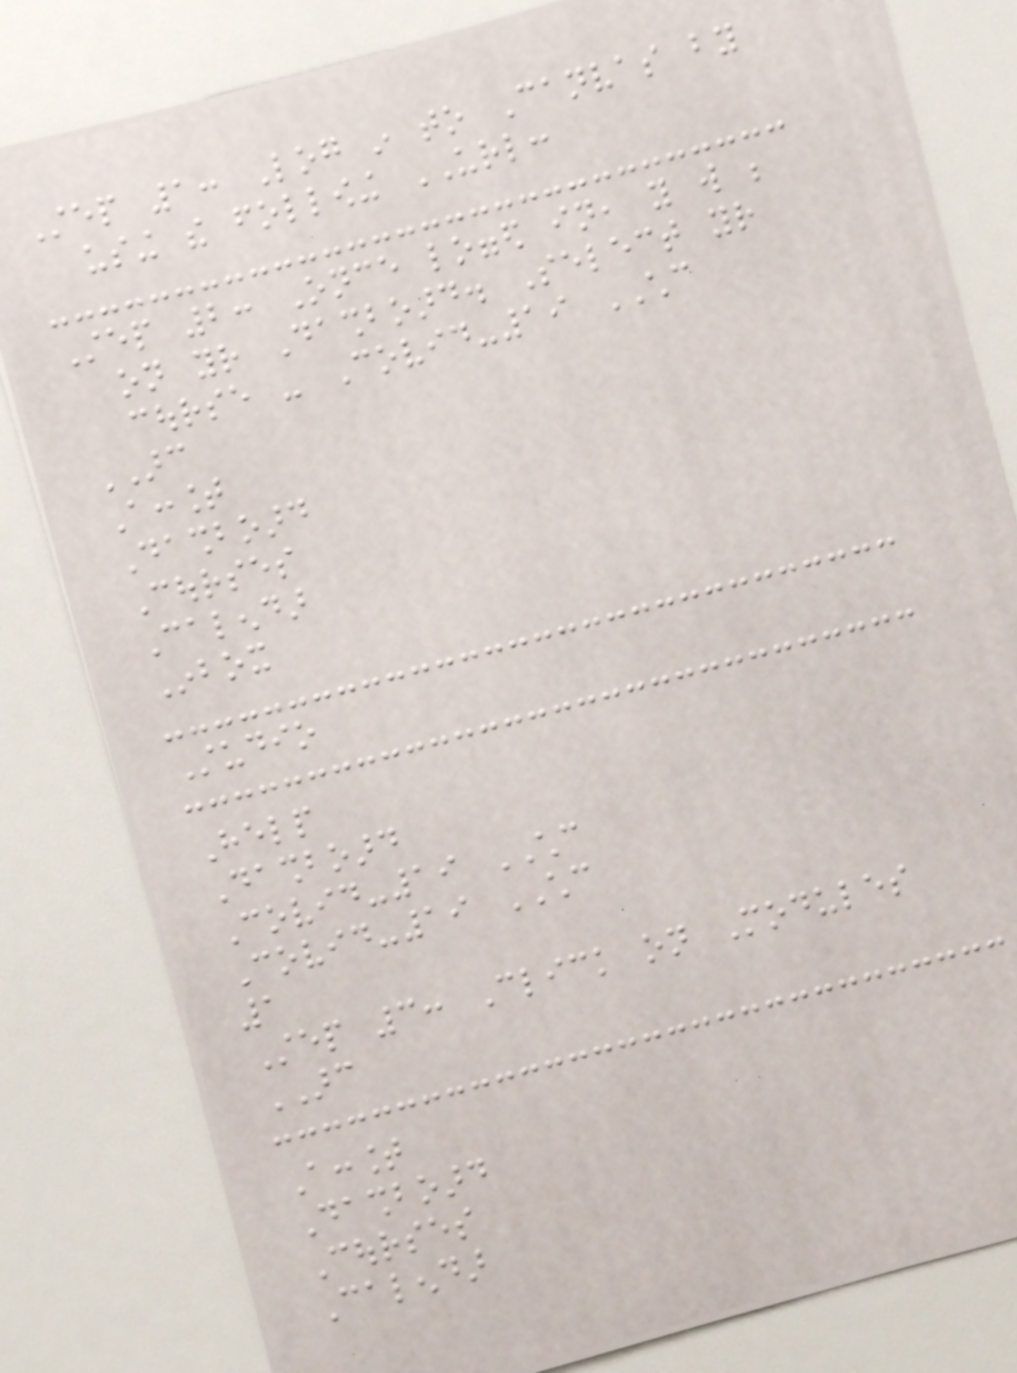Step 1: Log in to Canvas by
using the following URL:
Step 2: Once logged in, you will be
on your Dashboard. Select your
course - Covid-19 CHC
ARC
Account
Dashboard
Courses
Calendar
Inbox
Studio
Help
Dashboard
Covid-19 CHC
Covid-19 CHC
1
Step 3: Click on Modules
ARC
Account
Dashboard
Courses
Calendar
